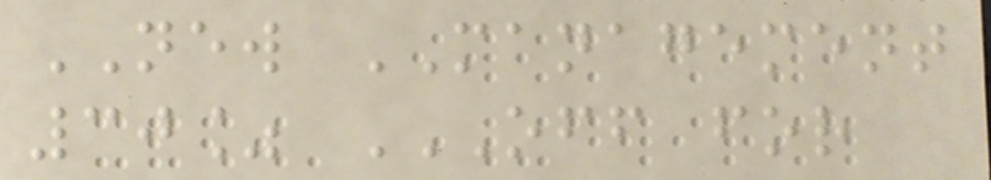NEW MANAGEMENT
30% OFF FOR
